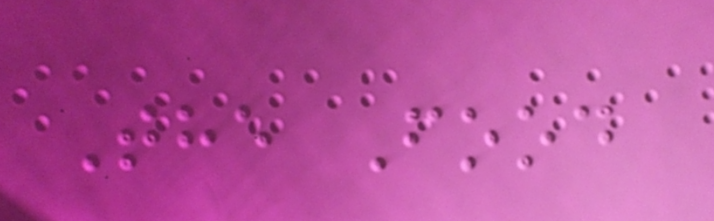The Food
